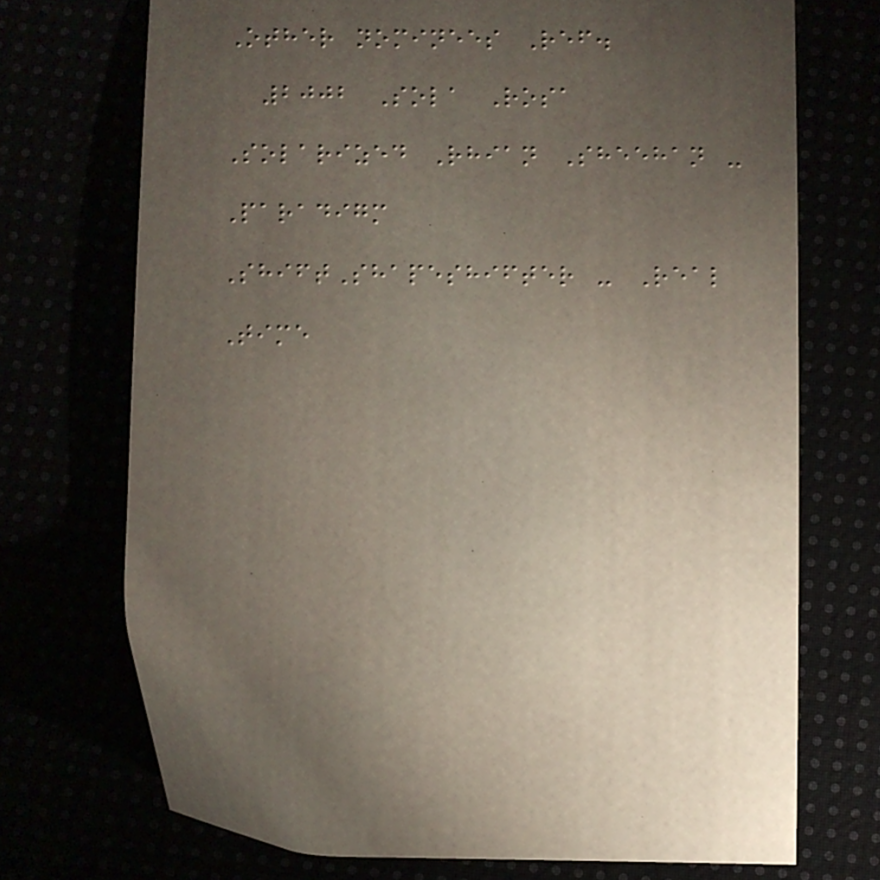Other nominees Ref.
2002 Sola Rosa
Solarized Rhian Sheehan -
Paradigm
ShiftShapeshifter - Real
Time
